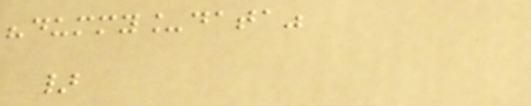"dummy_data"
}
